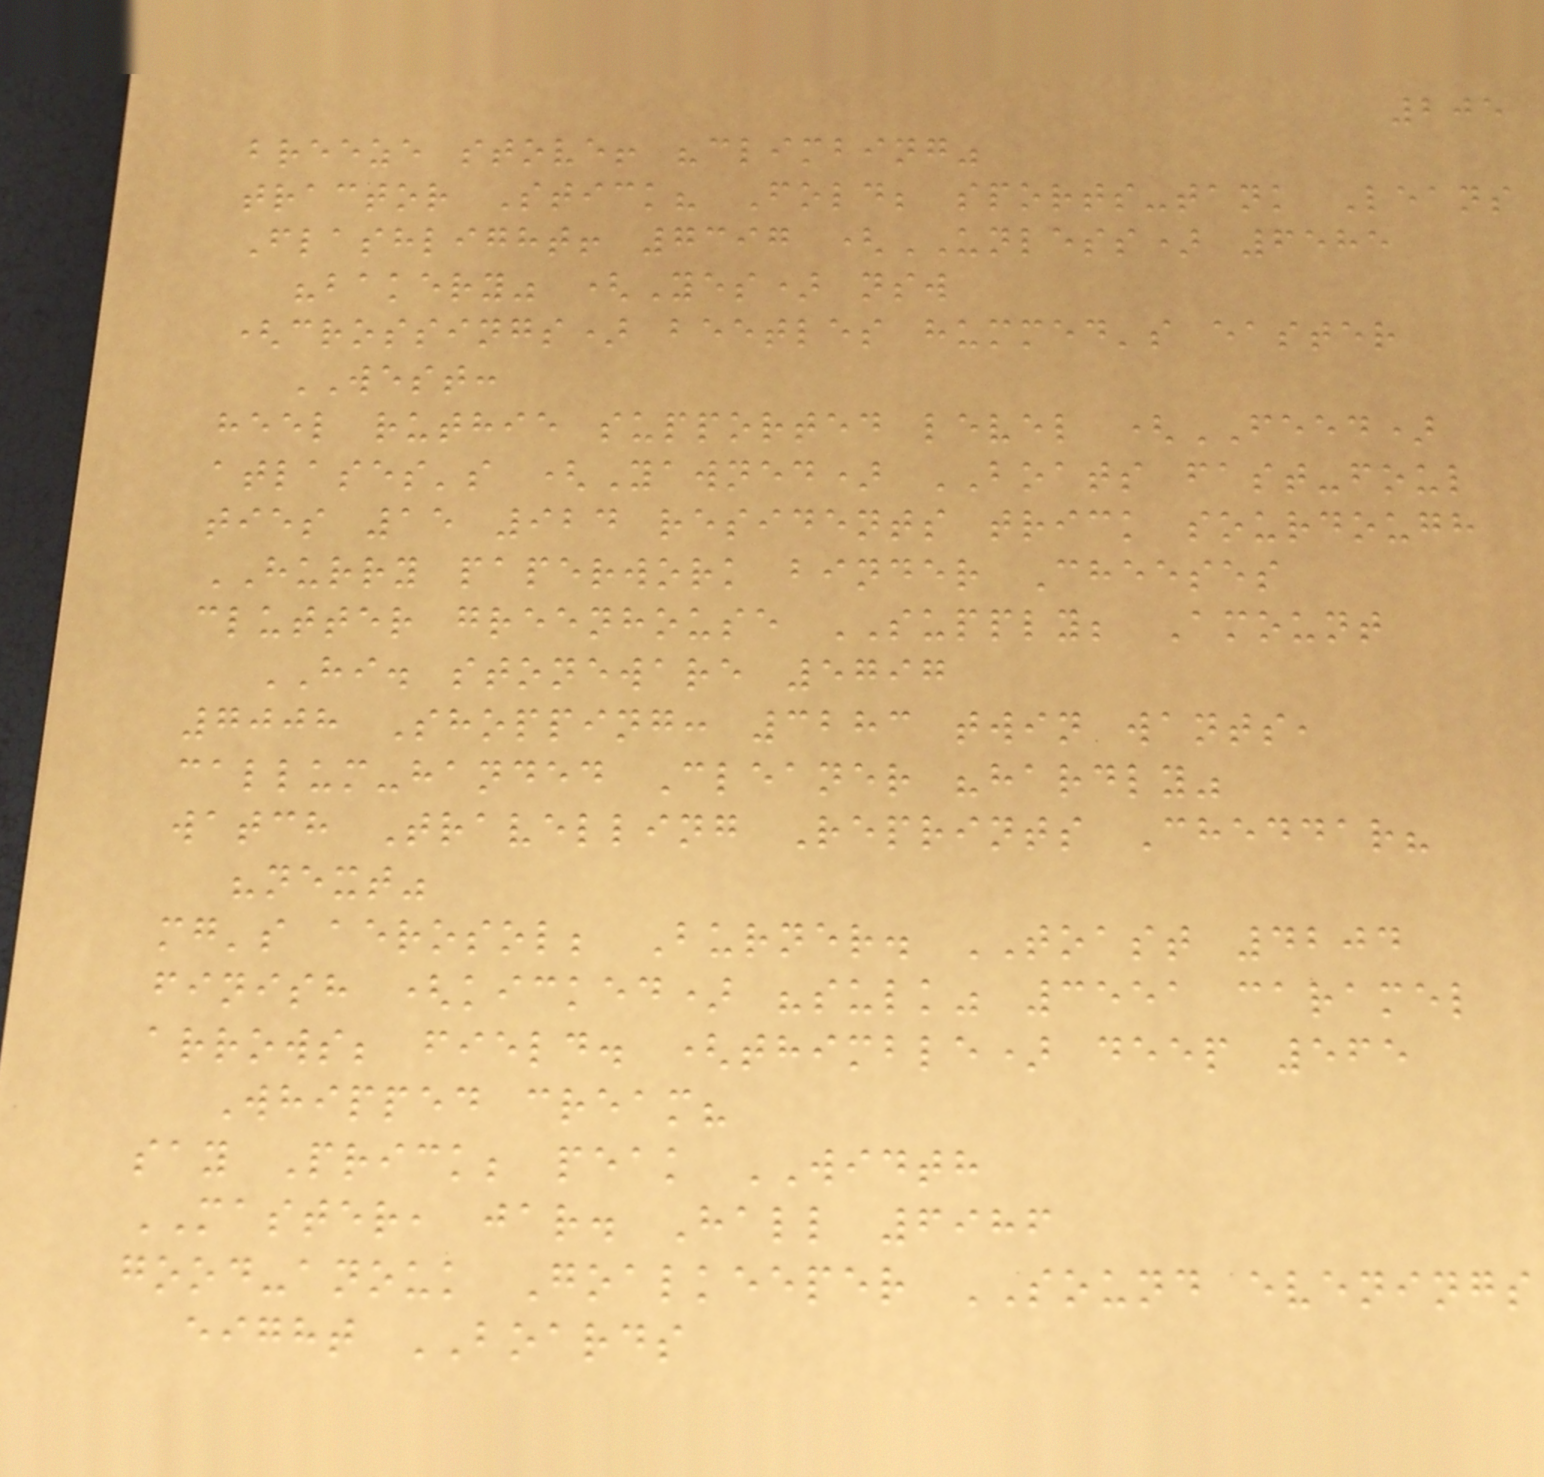205
breeze stove! "climbing"
tractor Stick? Fold; sports-tank Leans
Flashlight! 7397 (UNLESS) 6585
"bakery" (Yes) nsw
(crossings) beetles hummed's easter
WEST:
heel ruthie supported level (FEED)
atlases's (Yawned) BOATS fast-foul
ties 15 924 residents trick sourdough
HURRY paperwork binder Cheeses
clutter greenhouse SUPPLY; Amount
HI. stoneware 5797
7008 Shopping: 3283 twin wants,
callum-handed Cleaner "hardly"
watch Travelling Reprints Cheddar?
"next"
mg's aerosol; Burner. TOAST 4204
finish (kicked) "sulk" 3551 caramel
arrows; field. (thimble) deep 565
Whipped cream?
say Prick; peak WIDTH
MASTER, jar. Hall 6986
good-anouk Goalkeeper SOUND evenings
eight BOARDS
